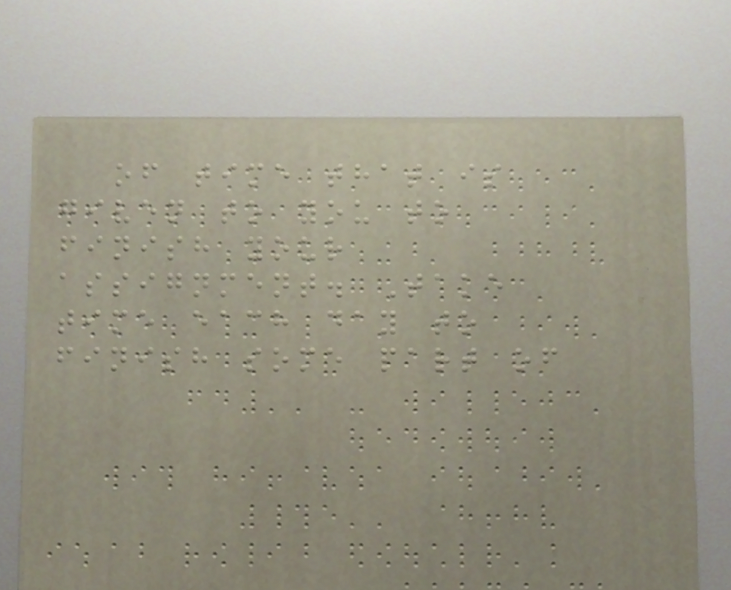of time that is
given to you to
finish your
assignment. Take
time each day to
finish some part of
